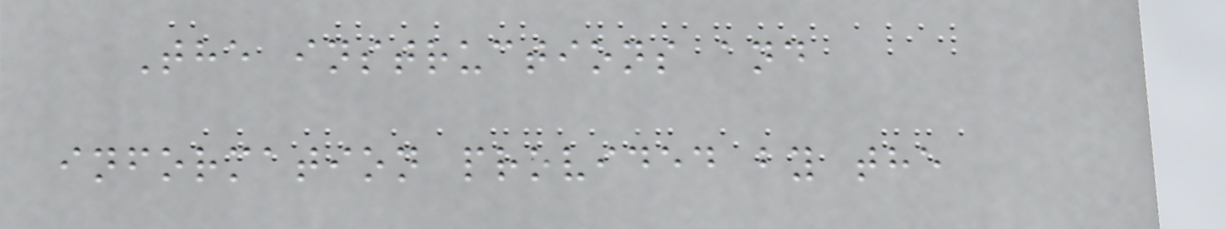The instructions and
information provided by the
